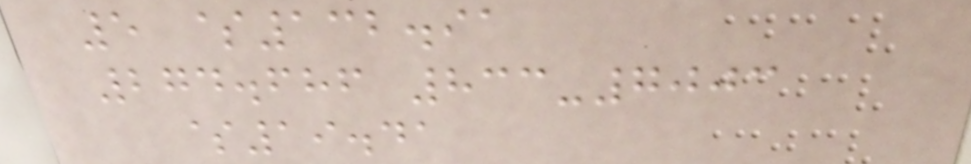5 $132.91
274.686 833-7003
$19.41
